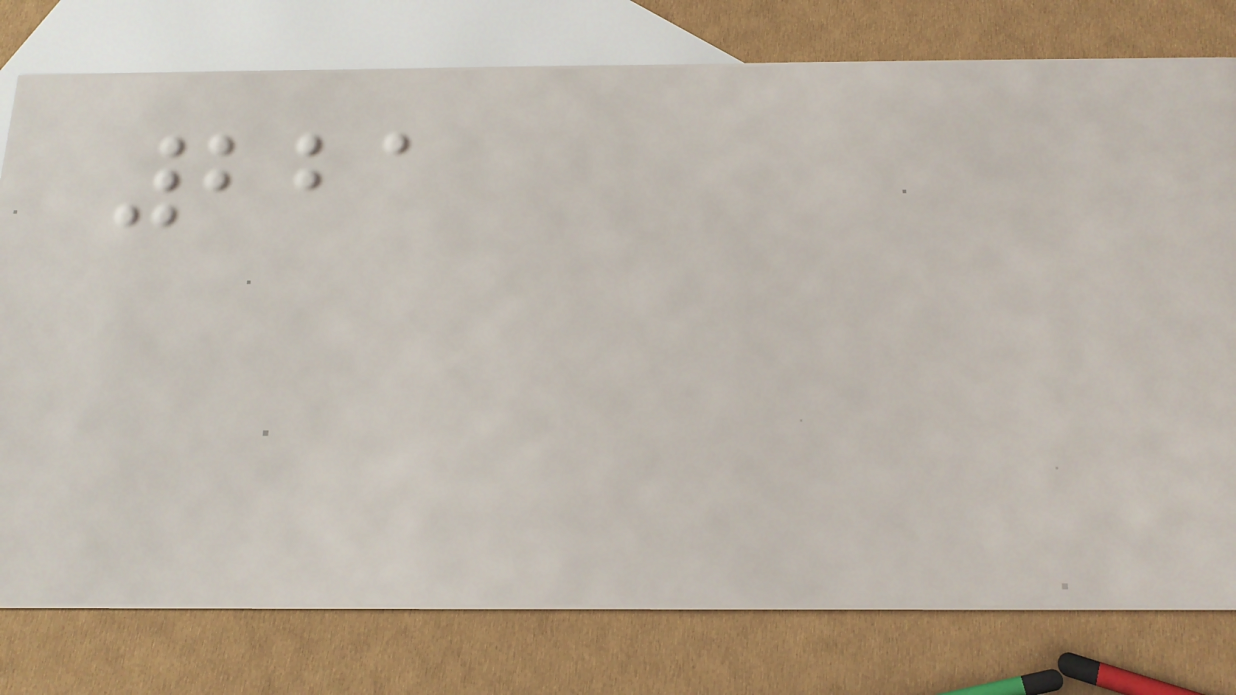221
